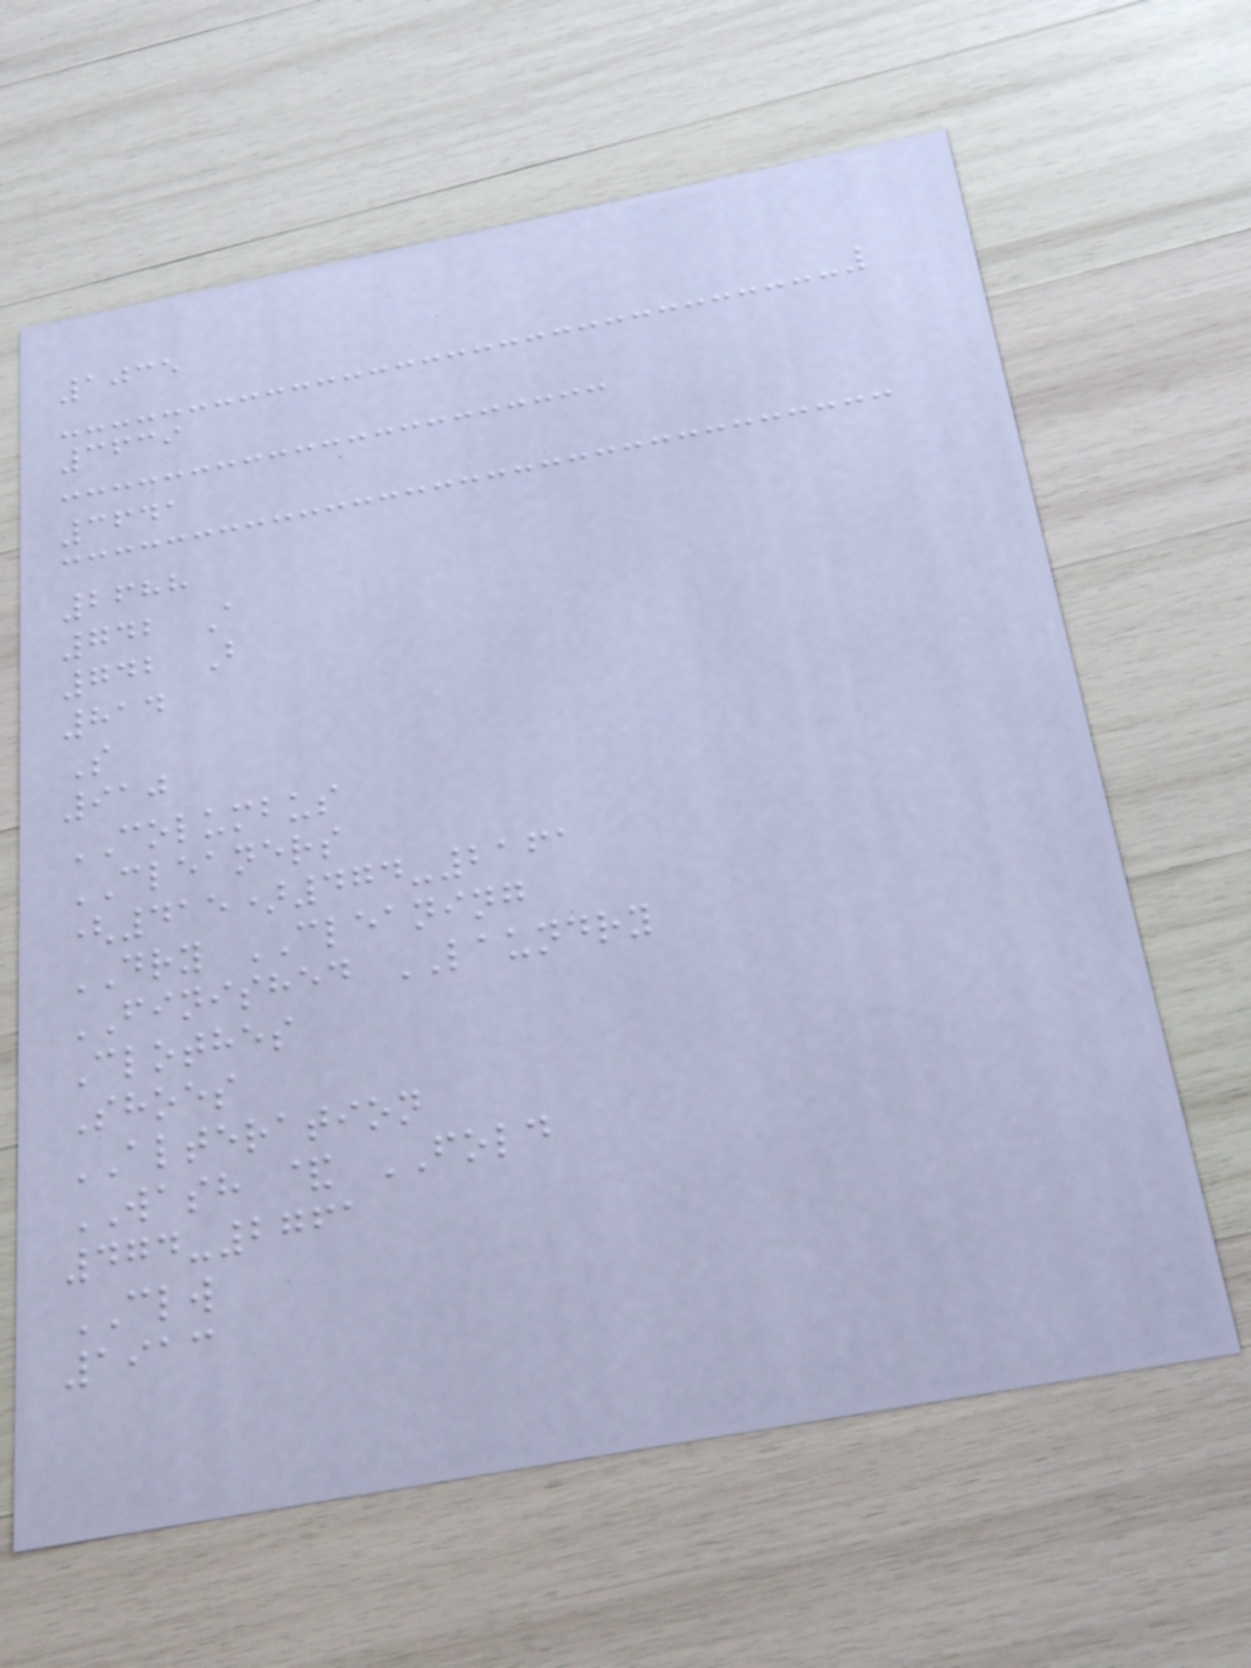1035
3639
3641
2688
742 A
742 B
814
S
910
COLUMBUS
CLEANERS
(415)474-2161
DRY CLEANING
FINISHED LAUNDRY
Clothes
Shoes
ALTERATION
WASH & FOLD
474-2761
CLW
1913
